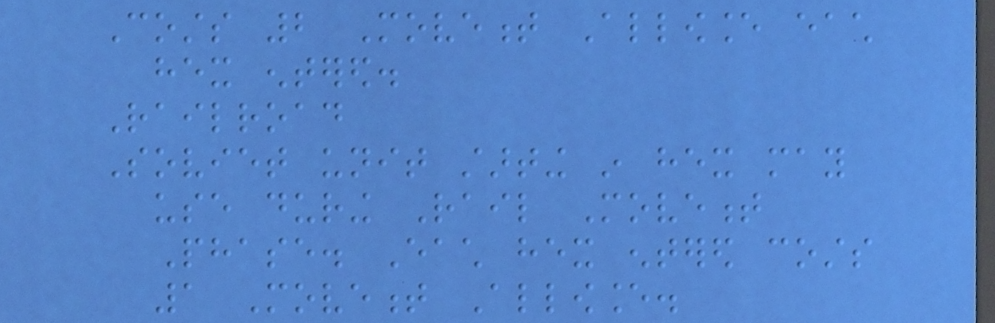Costs 2 Movement Allowance each
hex entered.
Railroad
Soviet unit starting in hex may
use during Rail Movement
Phase. Each hex entered costs
1 Movement Allowance.
